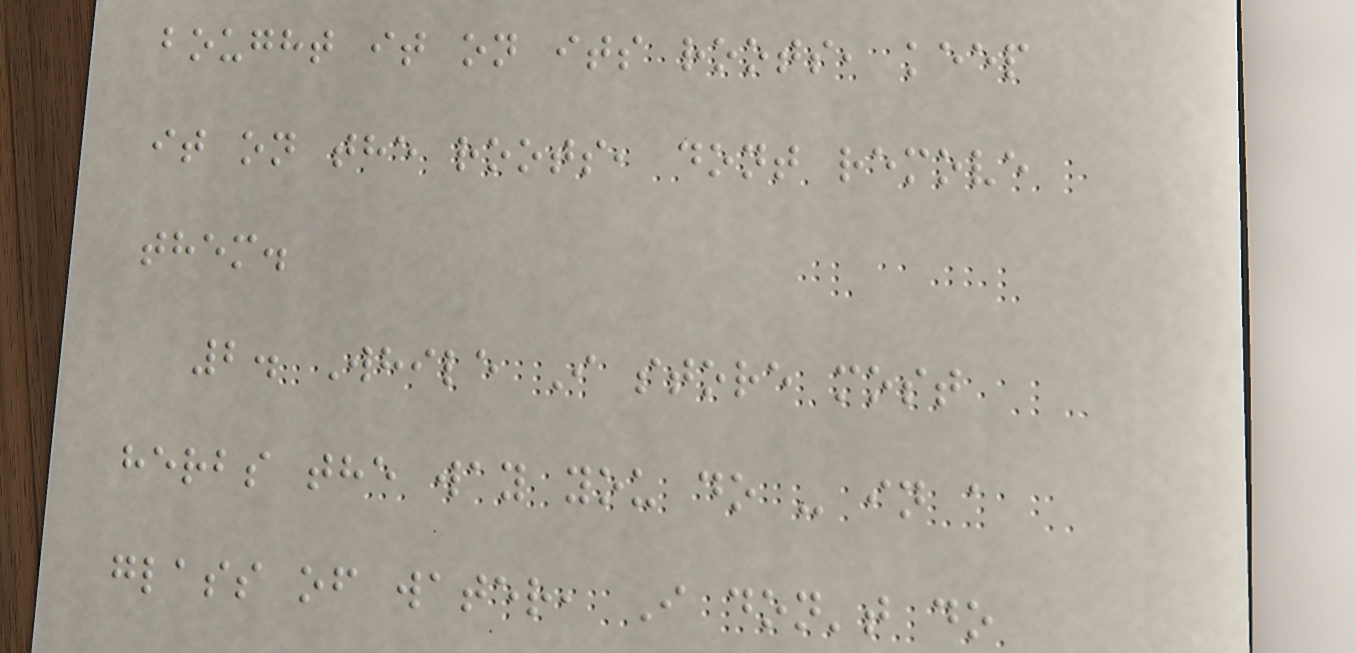bought it on its roots, keep
it on the roots, dont remove
them.
2. While I store most
herbs the way you do - in a
glass of water, I don't do
